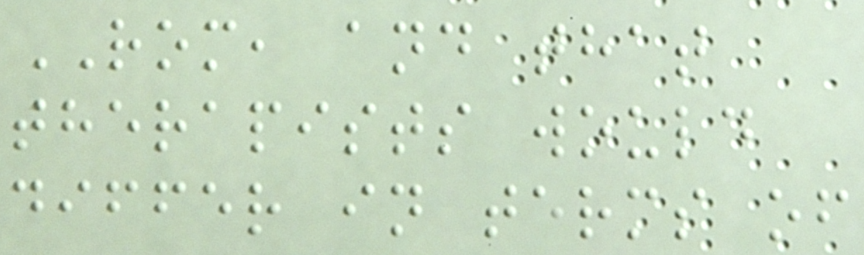ROM, and that
therapists would
differ in terms of
